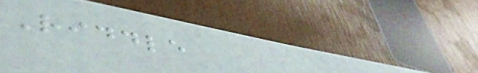Riddle
